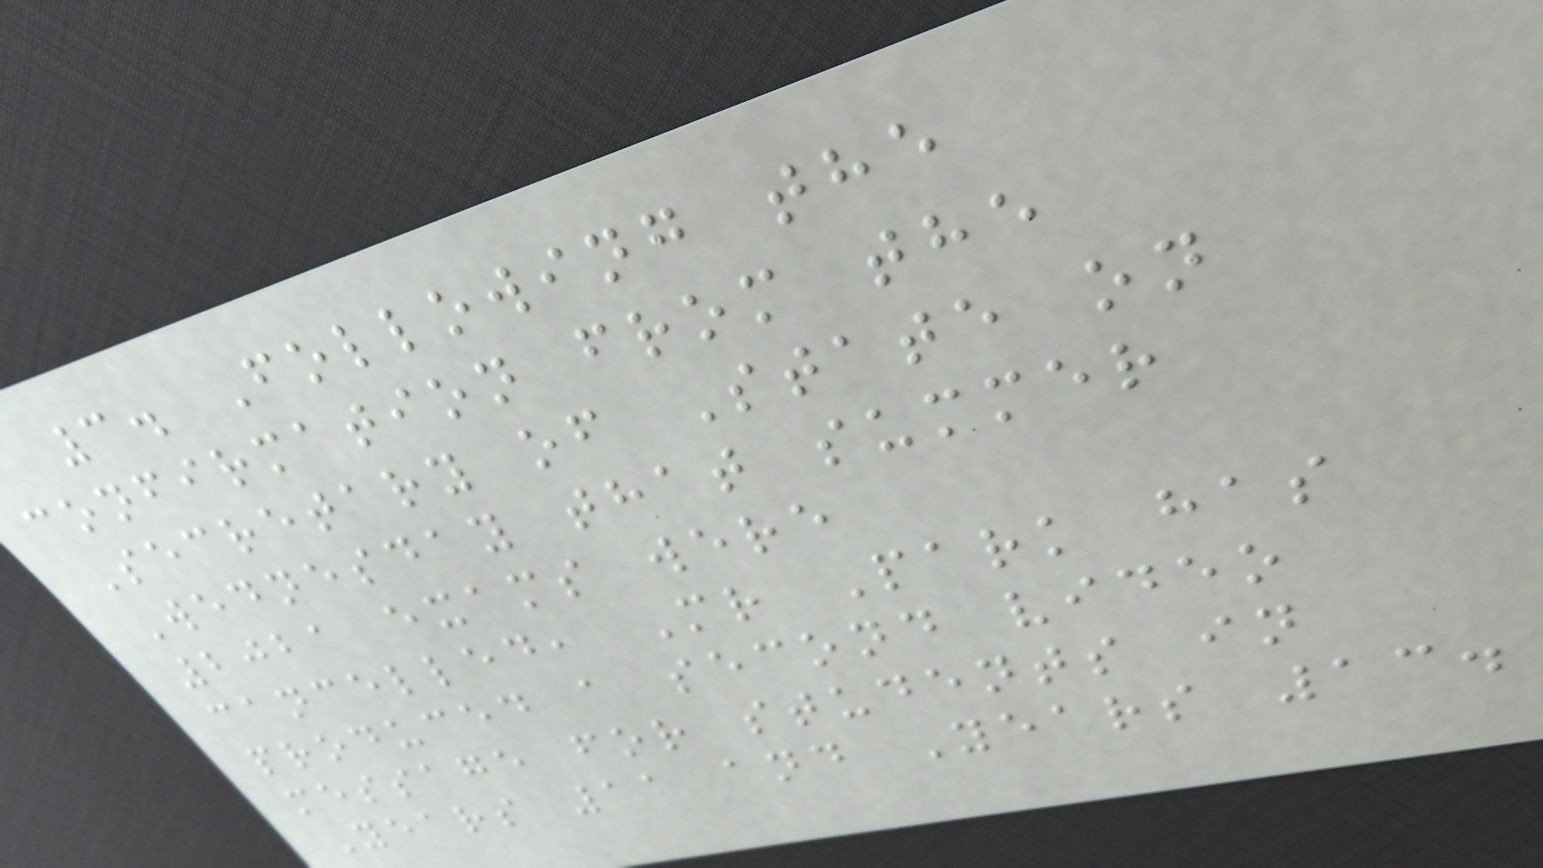3. Following the
confirmation from the
Secretary of State on
Wednesday that summer
2021 exams were
cancelled, Mr Park has
produced a second video
message for students in
Years 11 and Years 13.
